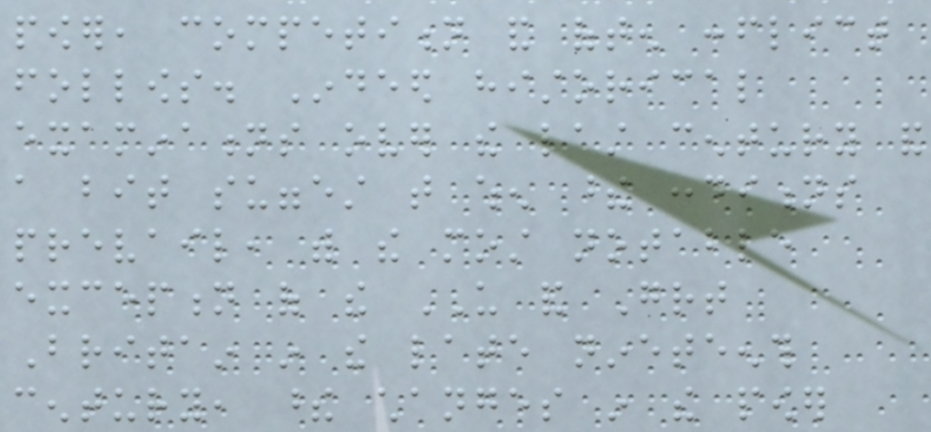power, competition and often conflict
follows. Indeed historical
examinations over the last century and
a bit suggest that when these conditions
prevail, with the most notable
exception of the US and Great
Britain in the late nineteenth
century, these changes in the power
